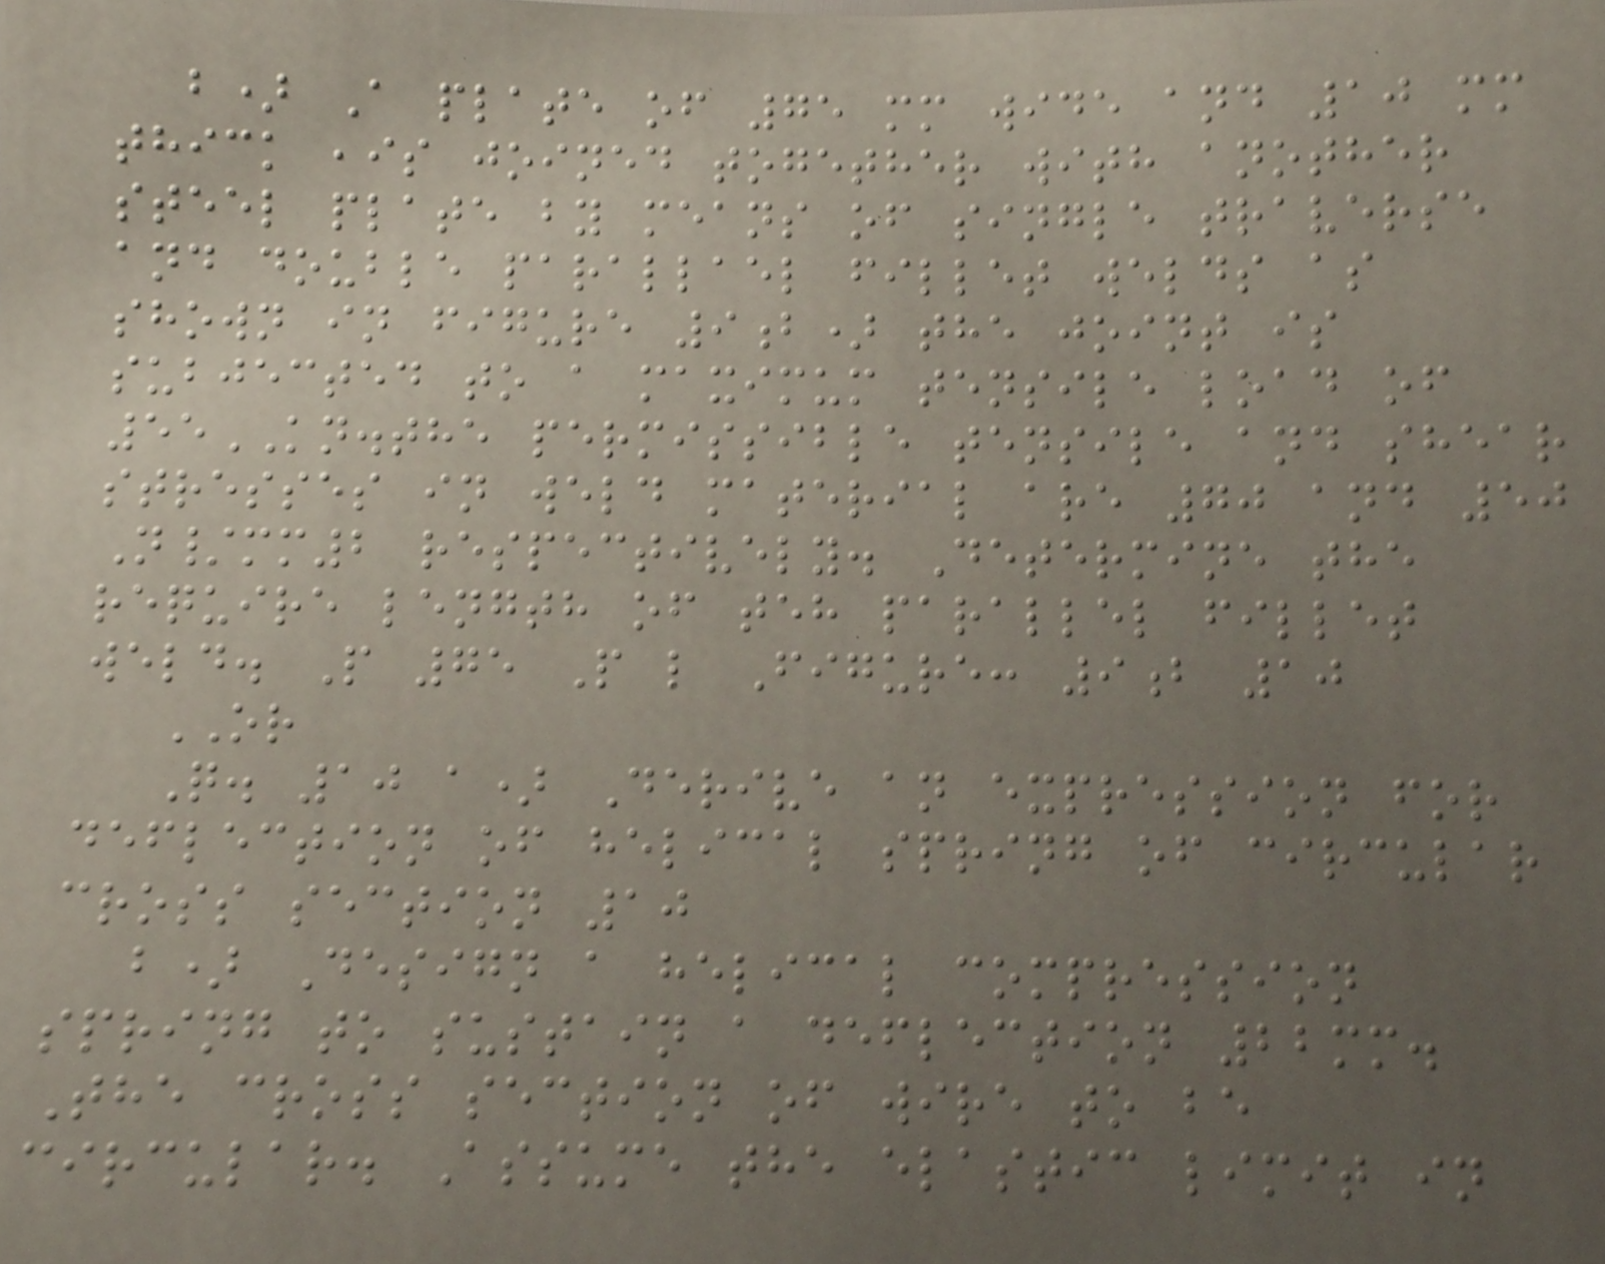b) A plate of 75 mm wide and 10 mm
thick ,is joined together with another
steel plate by means of single traverse
and double parallael fillet welds as
shown in figure 9b) the joint is
subjected to a maximum tensile load of
55KN.the permissible tensile and shear
stresses in weld material are 70 and 50
N/mm2 respectively. Determine the
require length of teh parallel fillet
weld. P 75 P l Figure: 9b 10
OR
Q. 10 a) Derive an expression for
deflection of helical spring of circular
cross section 10
b) Design a helical compression
spring to sustain a deflection 22mm.
The cross section of wire to be
circular. Assume the elastic limit in
